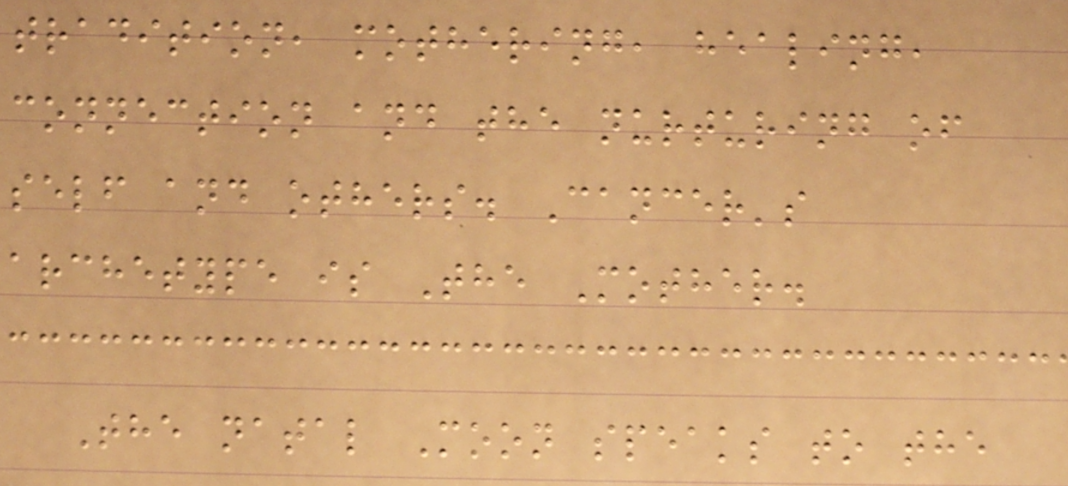tradition, mothering, healing,
connection and the nurturing of
self and others. Cancer's
archetype is The Mother.
The natal Moon speaks to the
